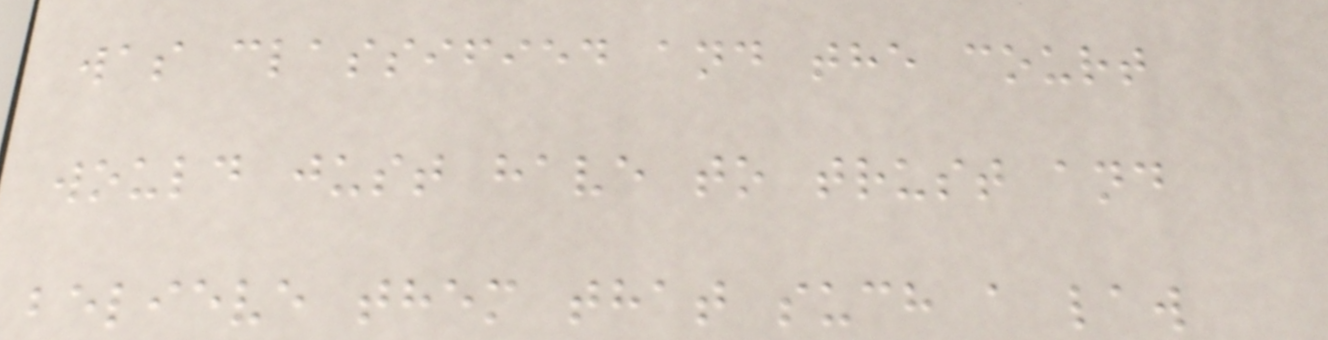was classified and the court
would just have to trust and
believe them that such a law
